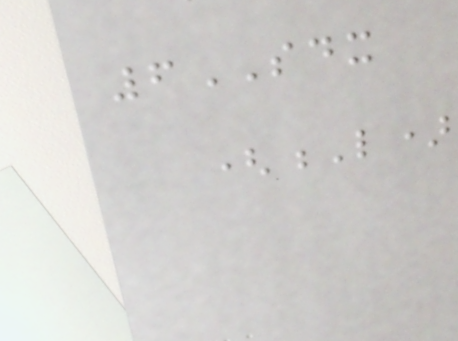6SDX
(L)
